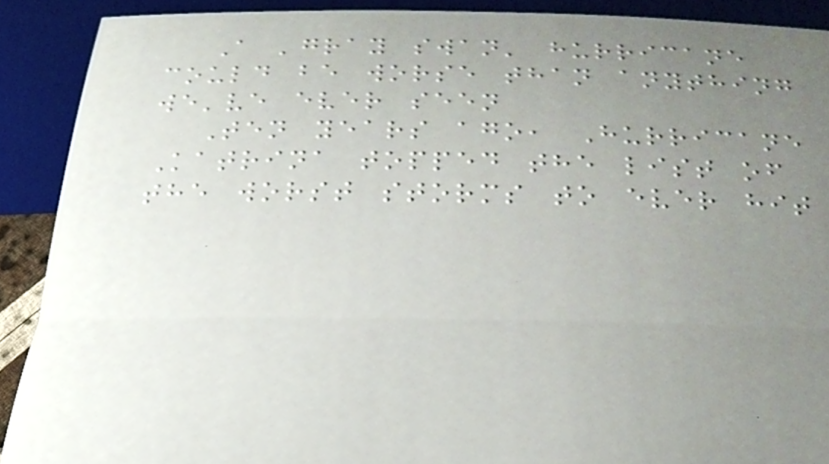A 'gray swan' hurricane
could be worse than anything
we've ever seen
Ten years ago, Hurricane
Katrina topped the list of
the worst storms to ever hit
